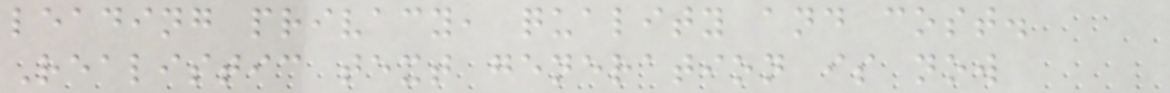leading privacy, quality and cost.
Realistic text generation is now
